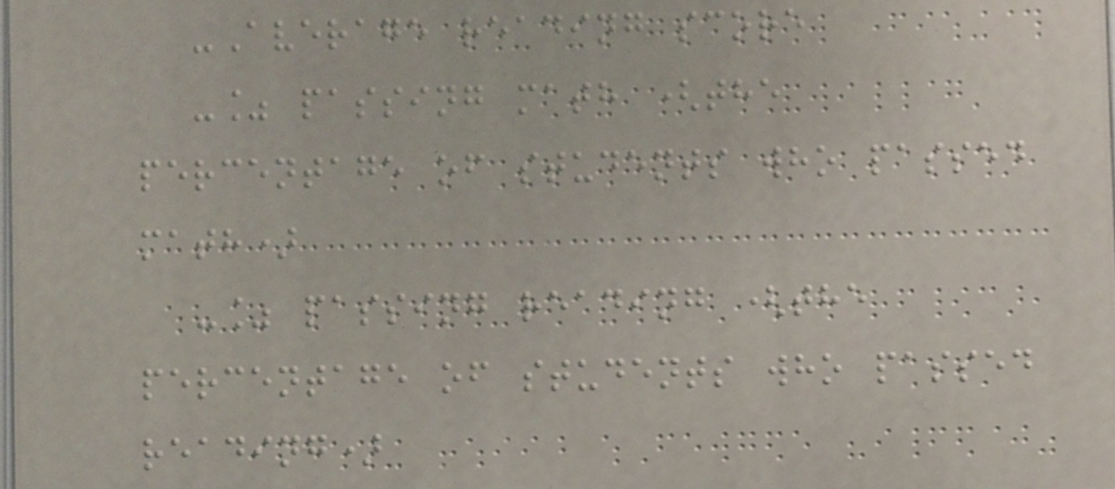-Average reading score
-% passing math (the
percentage of students who passed
math)
-% passing reading (the
percentage of students who passed
reading)
